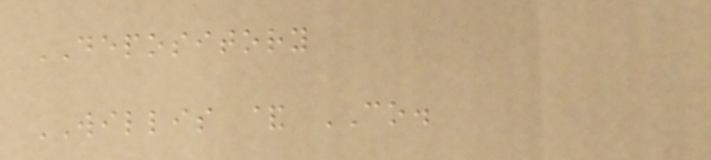DEPOSITORY
WILLIS & CO.
